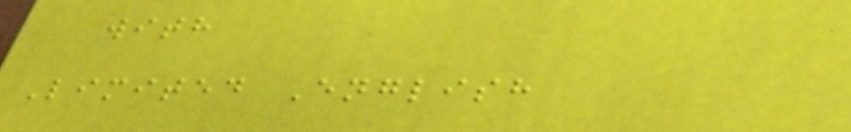with
Limited English
